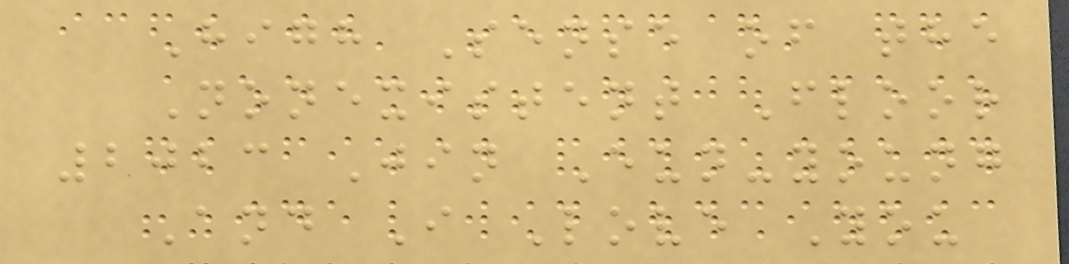High Sense of the
Nonexistent Floor
2023 Jin Eun-young
And I Love You
